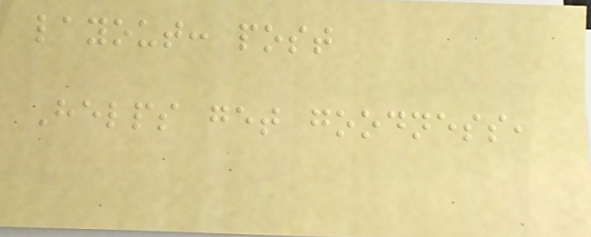layout: post
Helps get goodness,
